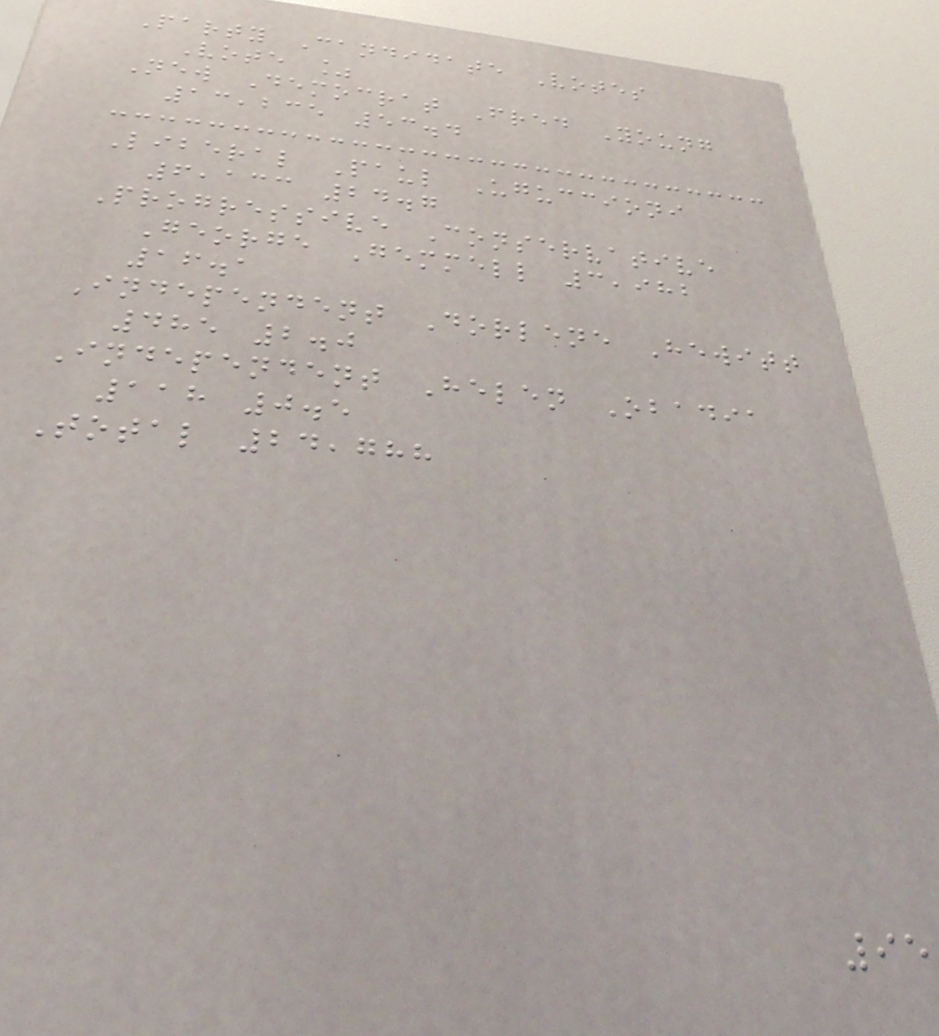Party Candidate Votes
Vote %
New Democrat Fred Young
13,235 53.4
Liberal Paul Uguccioni
6,133 24.7
Progressive Conservative
George Gemmell 3,982
16.1
Independent Dorlene Hewitt
485 2.0
Independent Helen Obadia
118 0.5
Total 24,788
95
